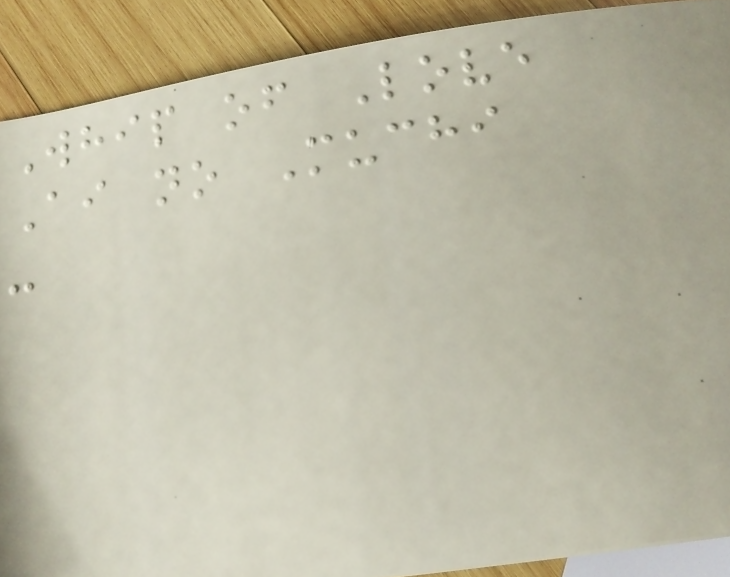Whip of Love
Ai no Muchi
-
